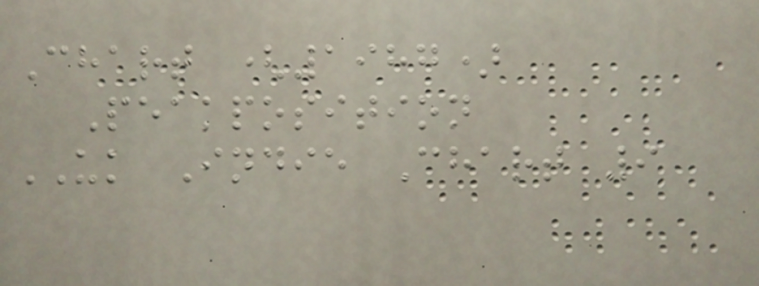Chart (1987)
Peakposition
UK Indie Chart 9
